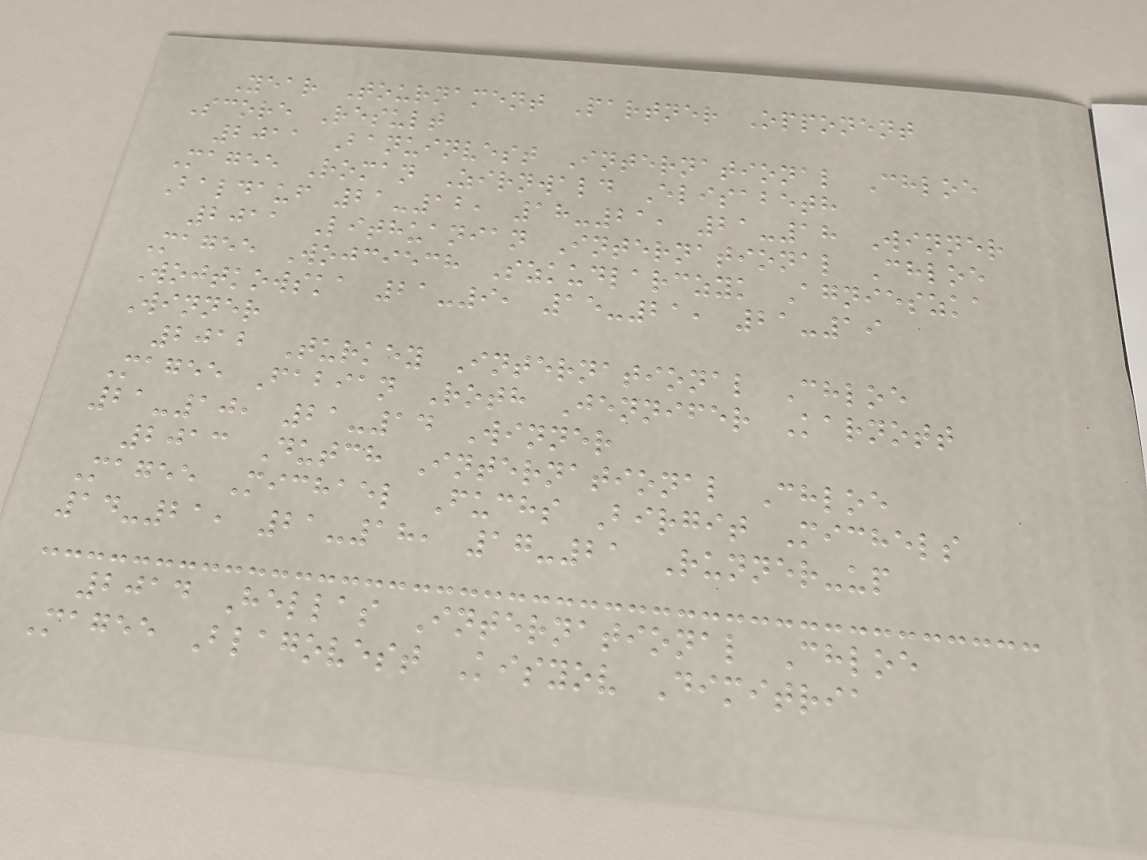Year Tournament Partner Opponent
Score Result
2011 Banuinvest International Chloe
Magee Roman Zirnwald Elisabeth
Baldauf 21-12, 18-21, 21-18 Winner
2011 Lithuanian International Chloe
Magee Wojciech Szkudlarczyk Agnieszka
Wojtkowska 21-9, 15-21, 21-19
Winner
2012 Turkey International Chloe
Magee Fabian Roth Jennifer Karnott
21-10, 21-14 Winner
2013 Dutch International Chloe
Magee Michael Fuchs Birgit Michels
14-21, 21-18, 17-21 Runner-up
2014 Hellas International Chloe
Magee Blagovest Kisyov Dimitria
